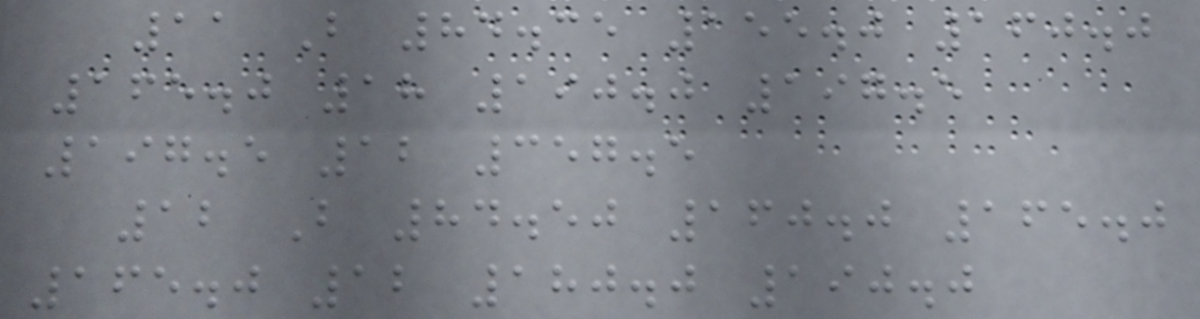11 B 84.35 155.0 160.0
165.0 18 190.0 197.5
197.5 12 357.5
12 B 84.50 160.0 165.0
165.0 12 180.0 190.0
